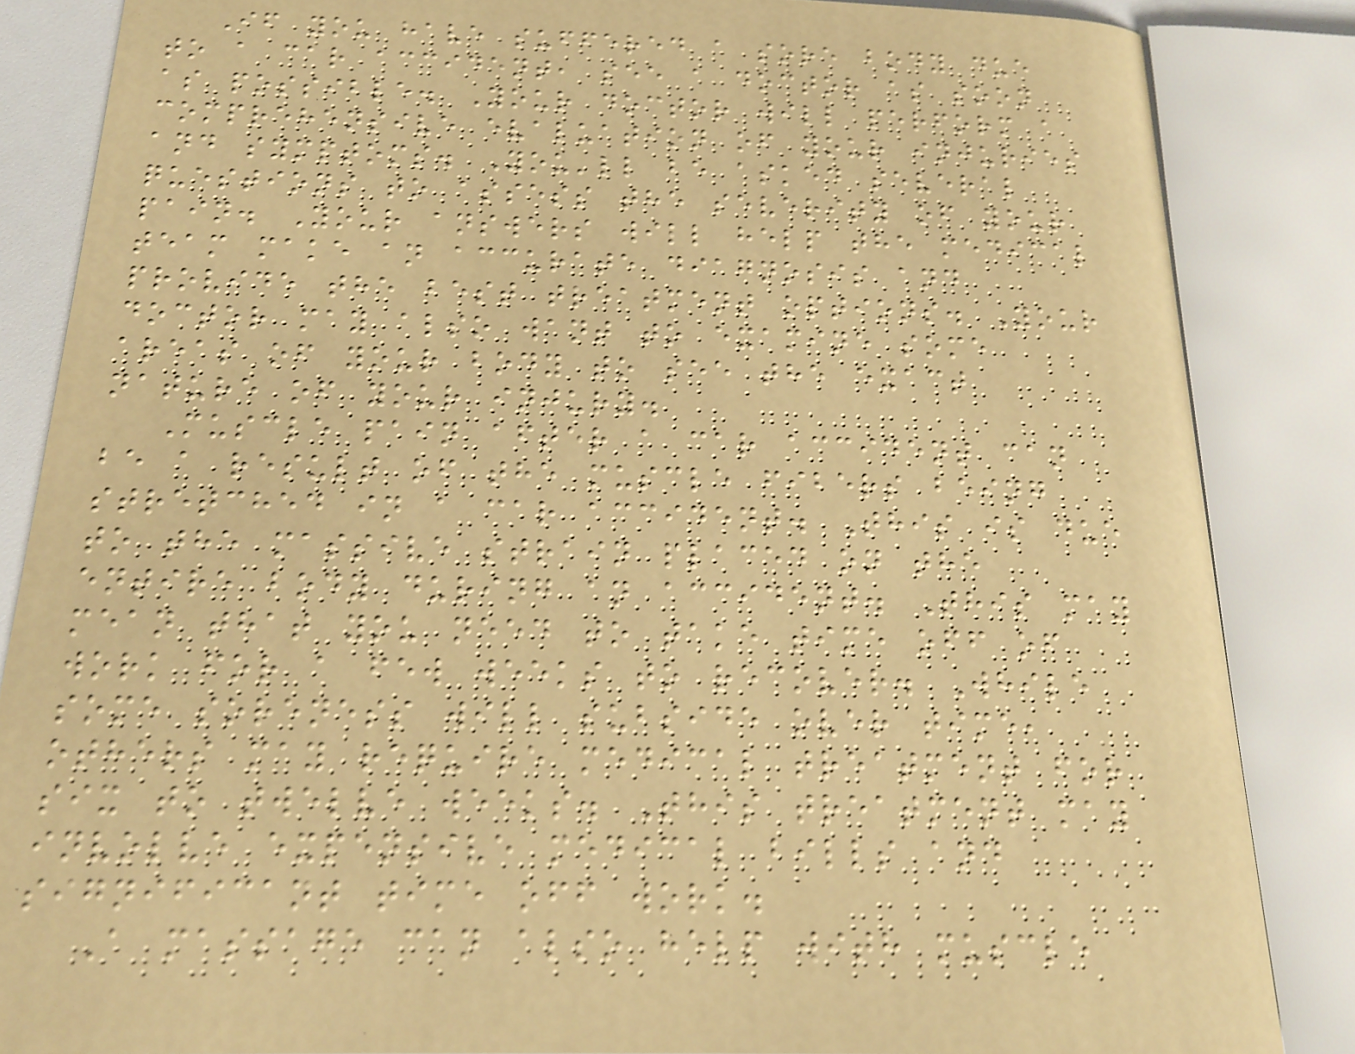If you have suffered a sore body due
to a car accident, see a doctor as soon
as possible. Your doctor will perform a
comprehensive evaluation of your injuries
and symptoms. You'll be asked several
questions to assess the severity of your
pain. Your answers will help the medical
team make an accurate diagnosis and
provide the best treatment options. Your
doctor may also want to examine some
areas of your body to see the exact
nature of your injury.
Muscle pain after a car accident can
be a result of the muscle fibers being
stretched in a car accident. This is due
to the massive strain placed on the
entire body during an accident. This may
mean that you need to take time off of
work for a few weeks to recover. While
some soreness will subside over time,
others may require medical treatment for
six to twelve weeks. This treatment may
involve expensive medical bills and
significant time off work.
A massage can also help with muscle
